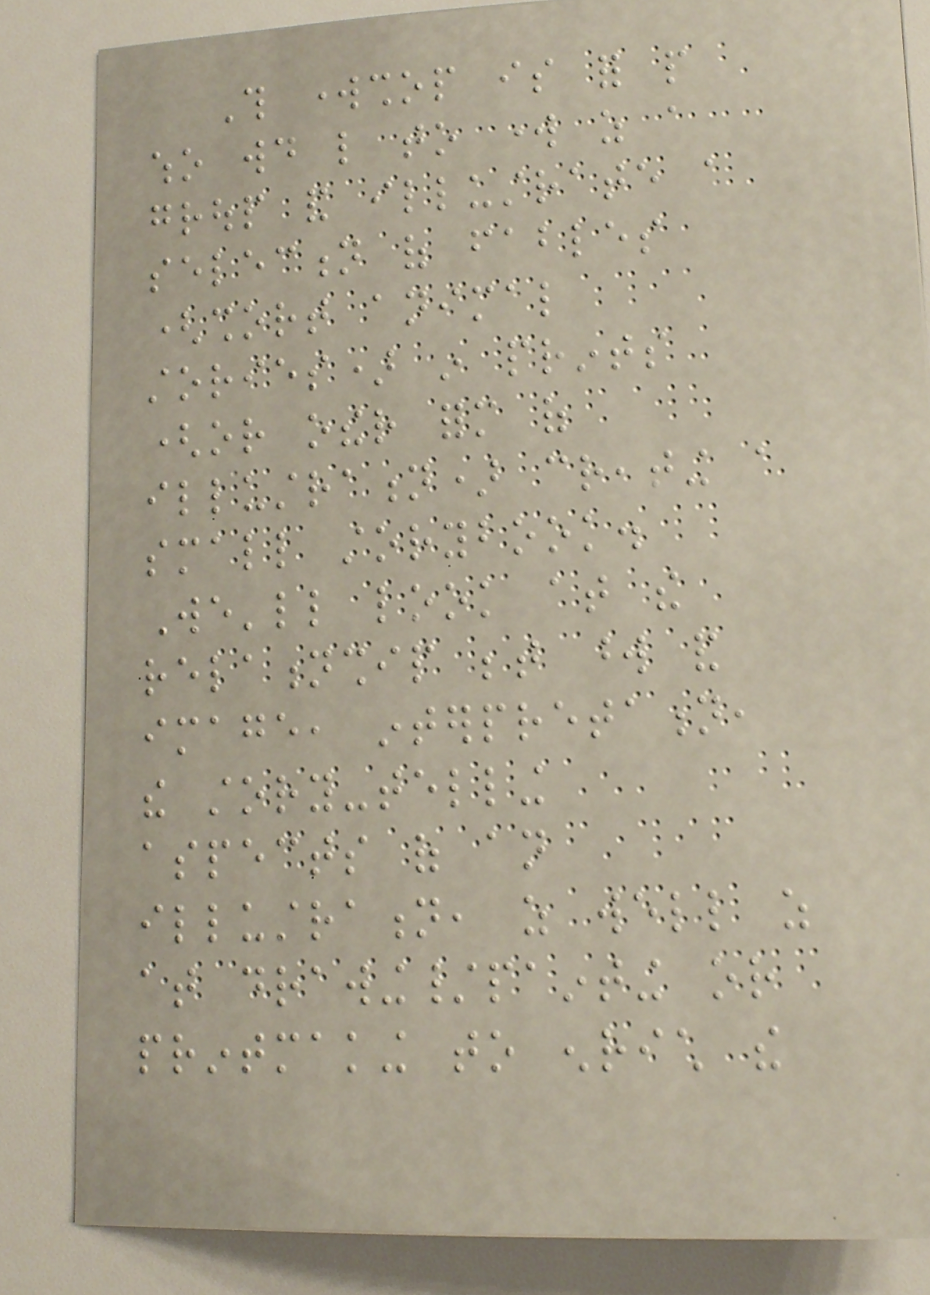This workshop is for people
who would like to work as a
group and illustrate a
selection of fables
(short animal
stories) in prints
(or other form of
illustration) creating a
small storybook.
We'll look at the
relationship between word and
image, interpretation,
the story-telling
aspects of an
illustration, as well as
at drawing/painting or
printmaking to enrich the
